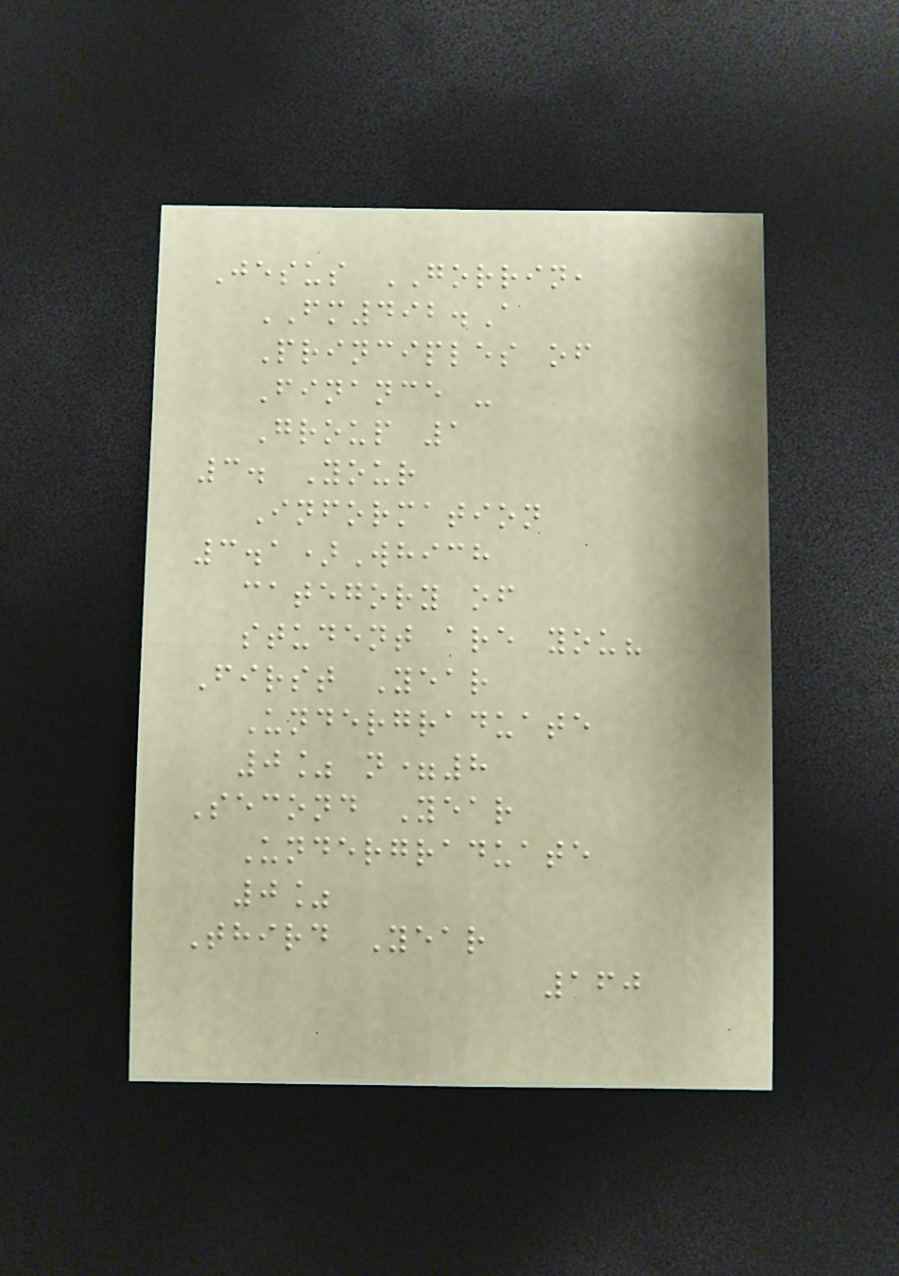Jesus GORRIN,
FM492.A
Principles of
Finance -
Group 1
3. Your
Information
3.1)Which
category of
student are you?
First Year
Undergraduate
0% n=8
Second Year
Undergraduate
0%
Third Year
160
